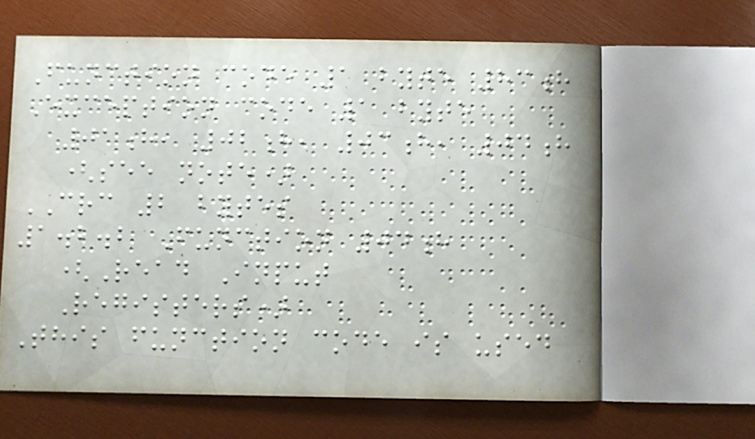Function code 1 byte 83h
Exception code 1 byte
01h, 02h, 03h, 04h
(see note)
CRC 2 bytes
1.2.2 Function 04h
(Read Input
Registers)
This function code is used
